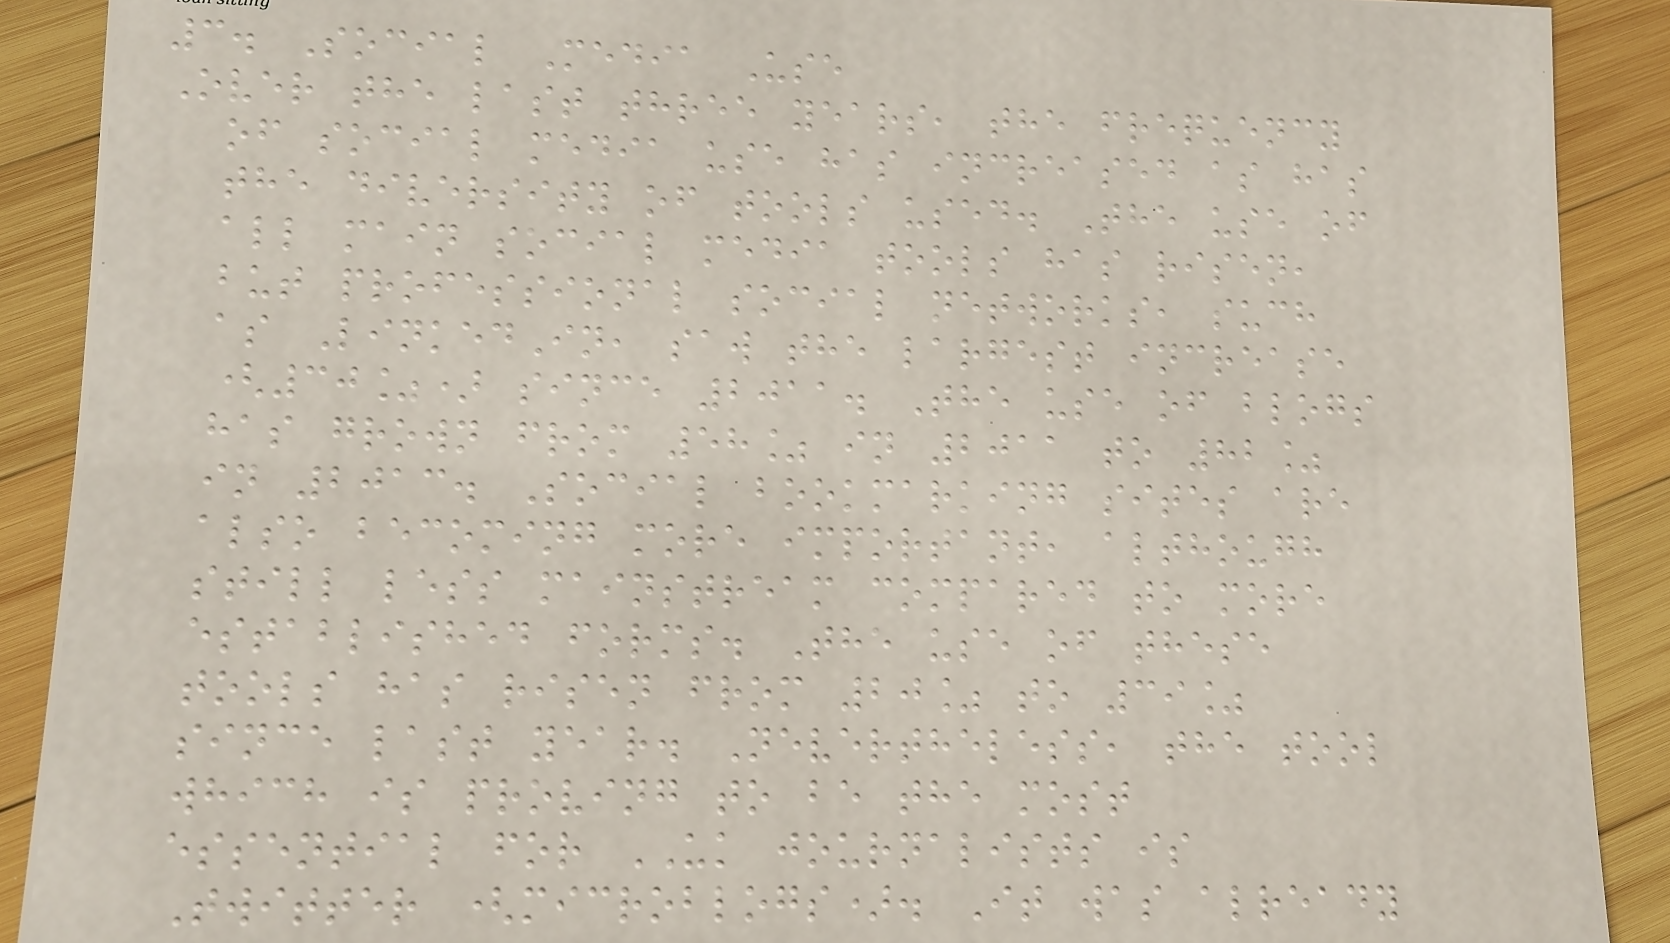3. Social Media Use
Over the last three years, the frequency
of social media use has increased as has
the diversity of tools used. The use of
all main social media tools has risen,
but professional social networks, such
as LinkedIn, saw the largest increase
(30%) since 2011. The use of blogs
has grown from 58% in 2011 to 82%
in 2013. Social bookmarking sites are
also becoming more important, although
still less mainstream compared to more
established forms. The use of these
tools has risen from 20% to 39%
since last year. Nevertheless, the tool
which is proving to be the most
essential for UK journalists is
Twitter (microblogs). It was already
